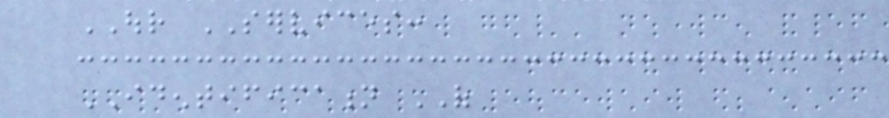OUR SERVICES:
IDENTIFICATION OF
